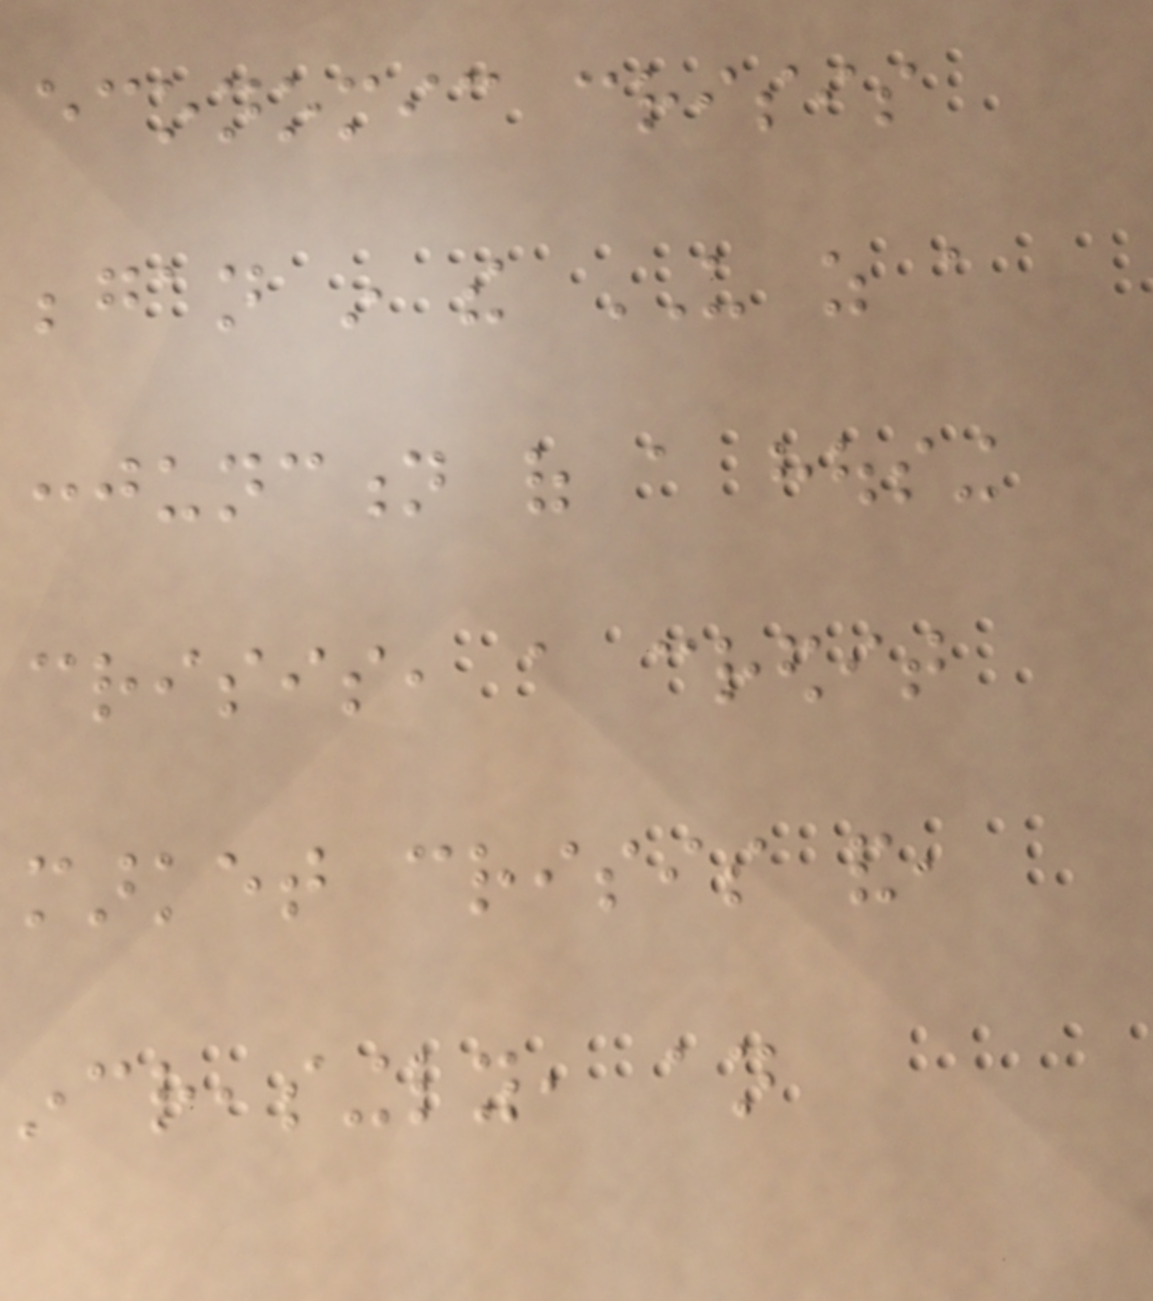economic crisis
began in the US as a
conjunction of a housing
crisis, a credit
market crisis and,
increasingly, an
